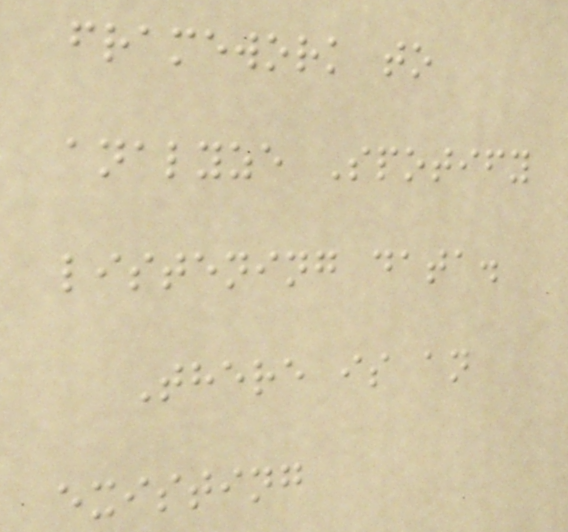framework to
analyze Spotify
listening data.
There is an
existing
